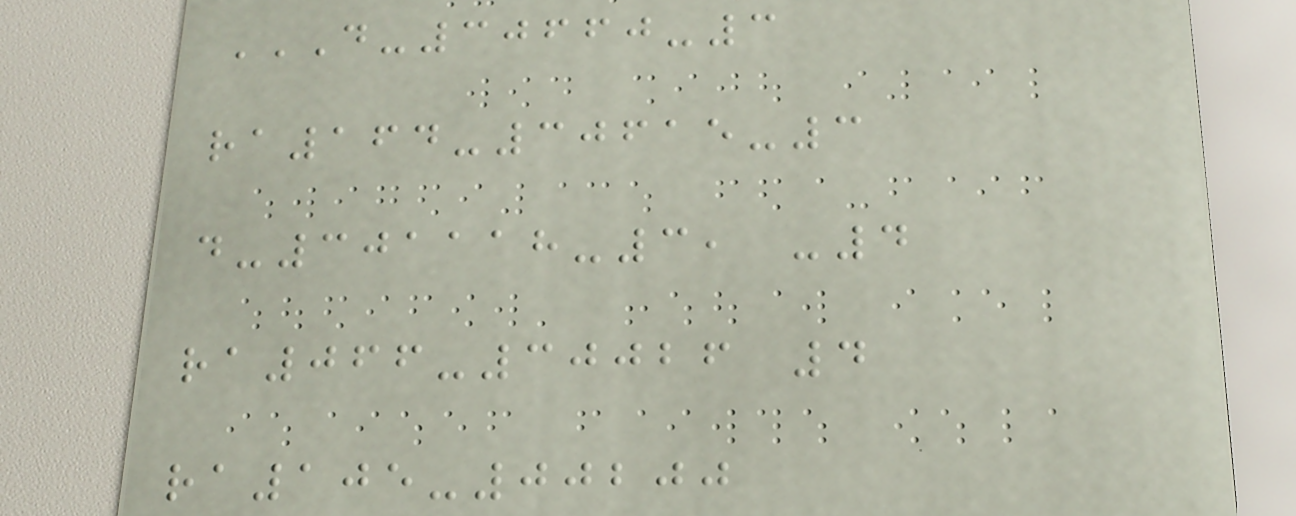D-30660-3
RA164-30615-3
D-301118-3, -4
RA066-30026 4
RA105-00200
